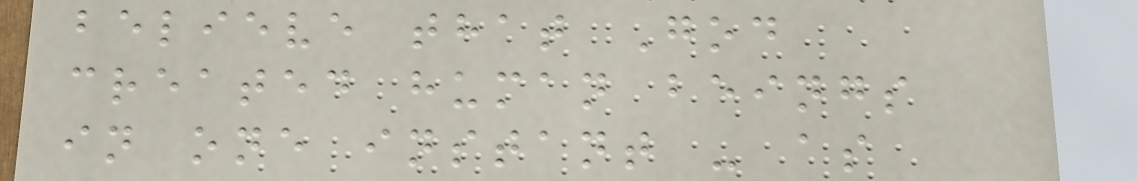believe that God
created human beings
in one instant - as
